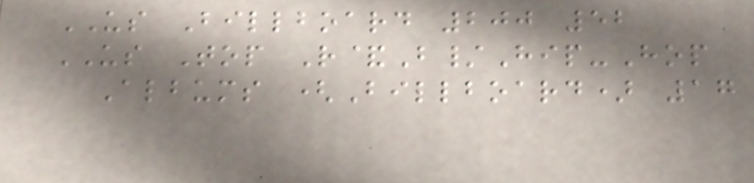US Billboard 200 52
US Top R&B/Hip-Hop
Albums (Billboard) 17
